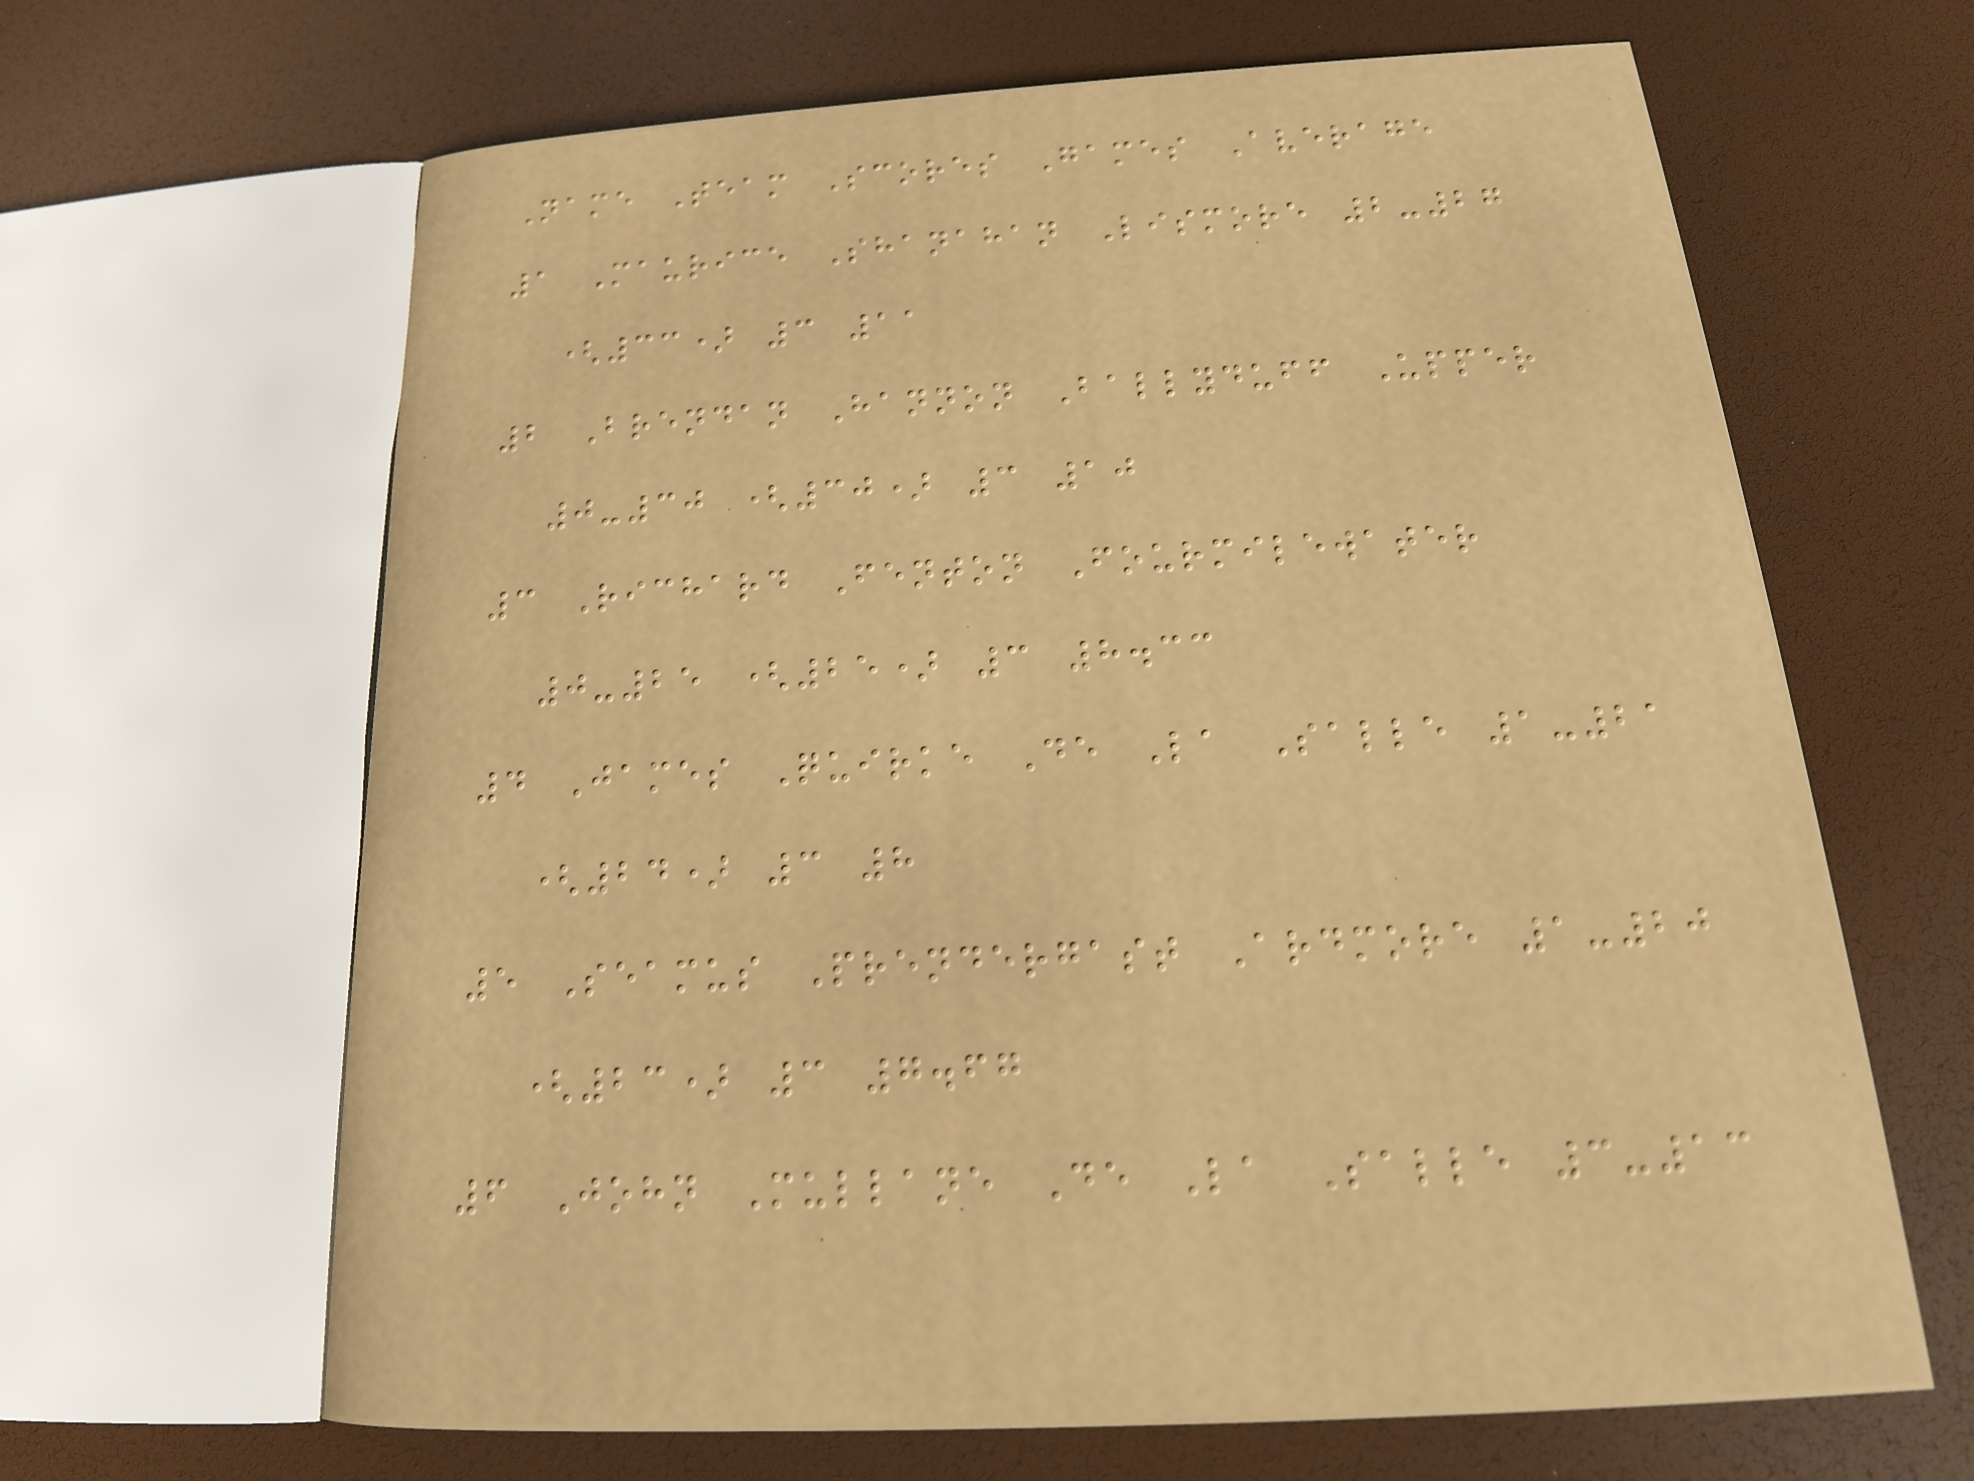Name Team Scores Games Average
1 Maurice Shanahan Lismore 2-27
(33) 3 11
2 Brendan Hannon Ballyduff Upper
0-30 (30) 3 10
3 Richard Fenton Fourmilewater
0-25 (25) 3 8.33
4 James Quirke De La Salle 1-21
(24) 3 8
5 Seamus Prendergast Ardmore 1-20
(23) 3 7.67
6 John Mullane De La Salle 3-13
